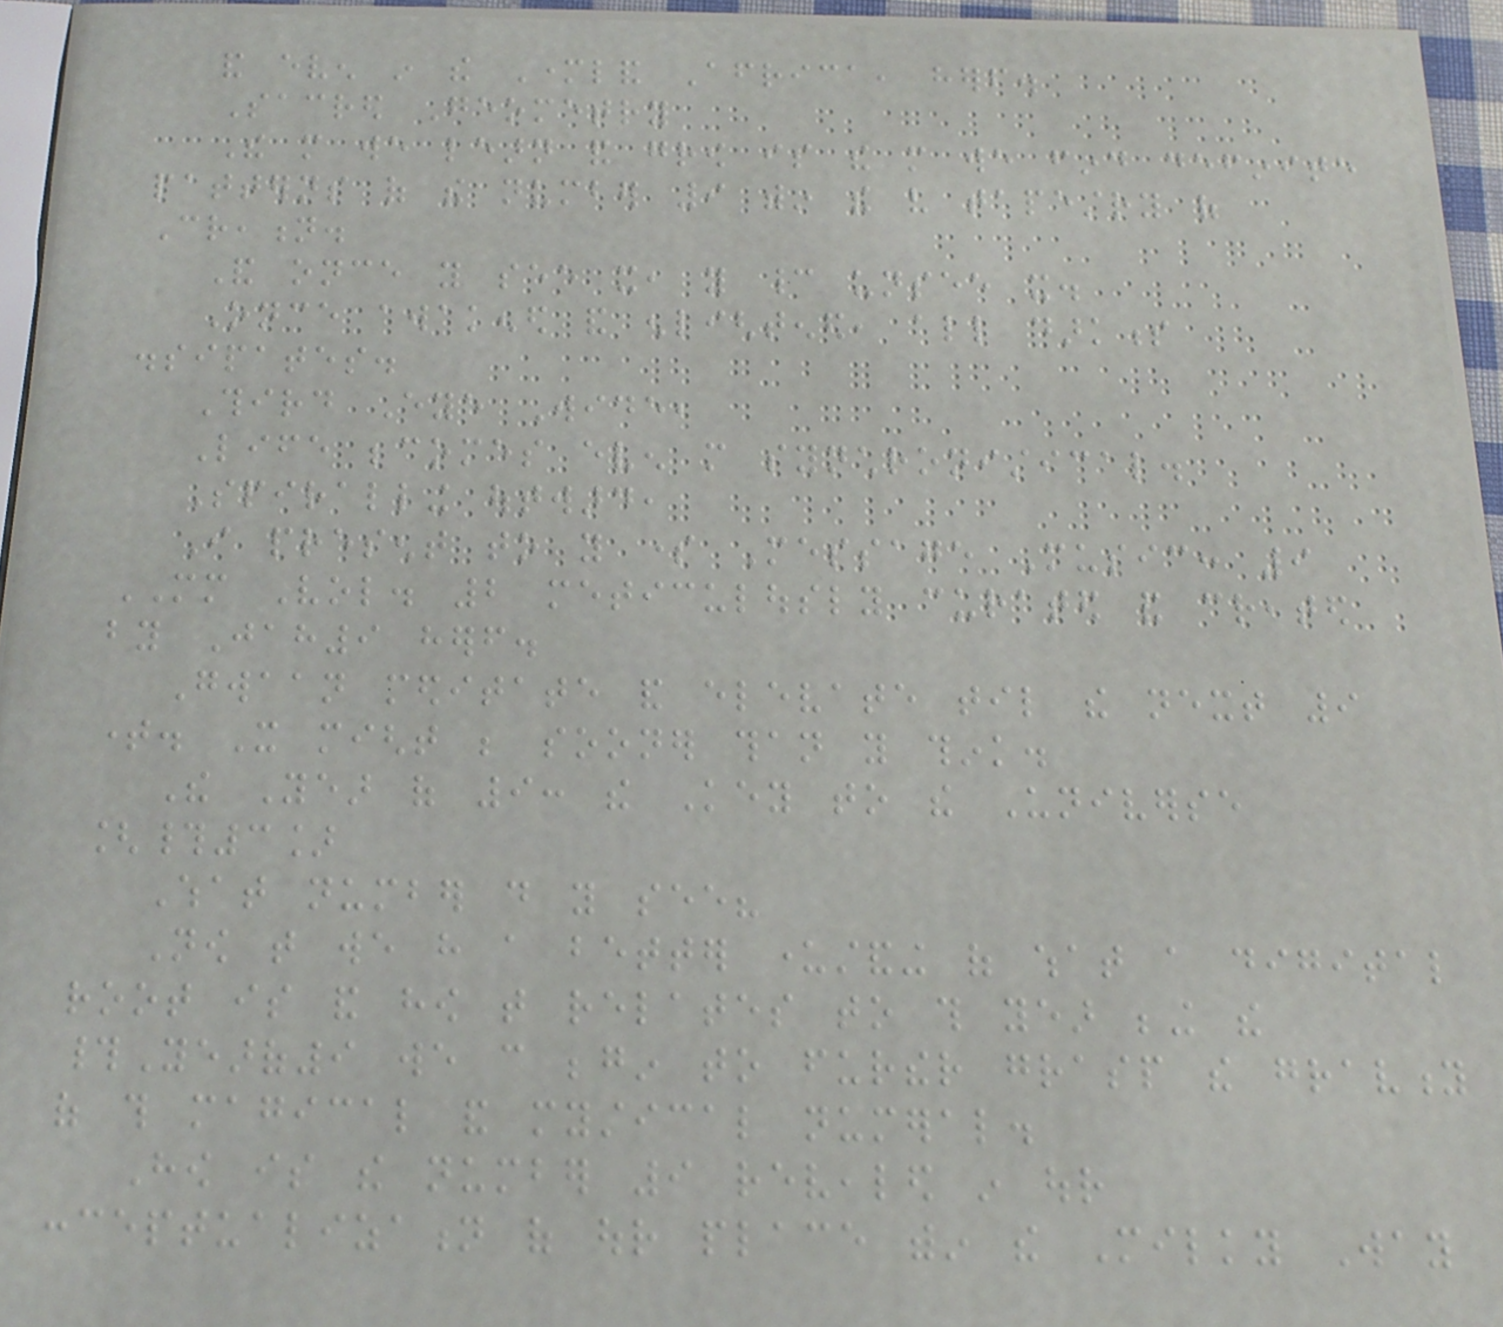and even in the Motherland Africa, herself.
Sacred Geometry
The more we learn and grow is the more we find definite
patterns of the number 9 within the very tapestry of
Creation.
And once you see it, you cannot unsee it.
Once awakened and enlightened, all darkness
dissipates.
Third Eye Wide,
Life becomes even more synchronistical.
Spiralling outward,
I present to you some Message Music: 9
MM Vol. 2 meticulously curated and created
by Jah9 herself.
Gwaan meditate and elevate til the next 9
time. It might be sooner than you think.
The Year of 9: the Key to the Universe
[#3]
What number do you see?
Now that we have a better understanding of what a digital
root is and how that relates to this year being the
#Yearof9 we can begin to further grasp the gravity
of this magical and mystical numeral.
How is the number 9 revealed in our
conceptualization of our place within the Milky Way
